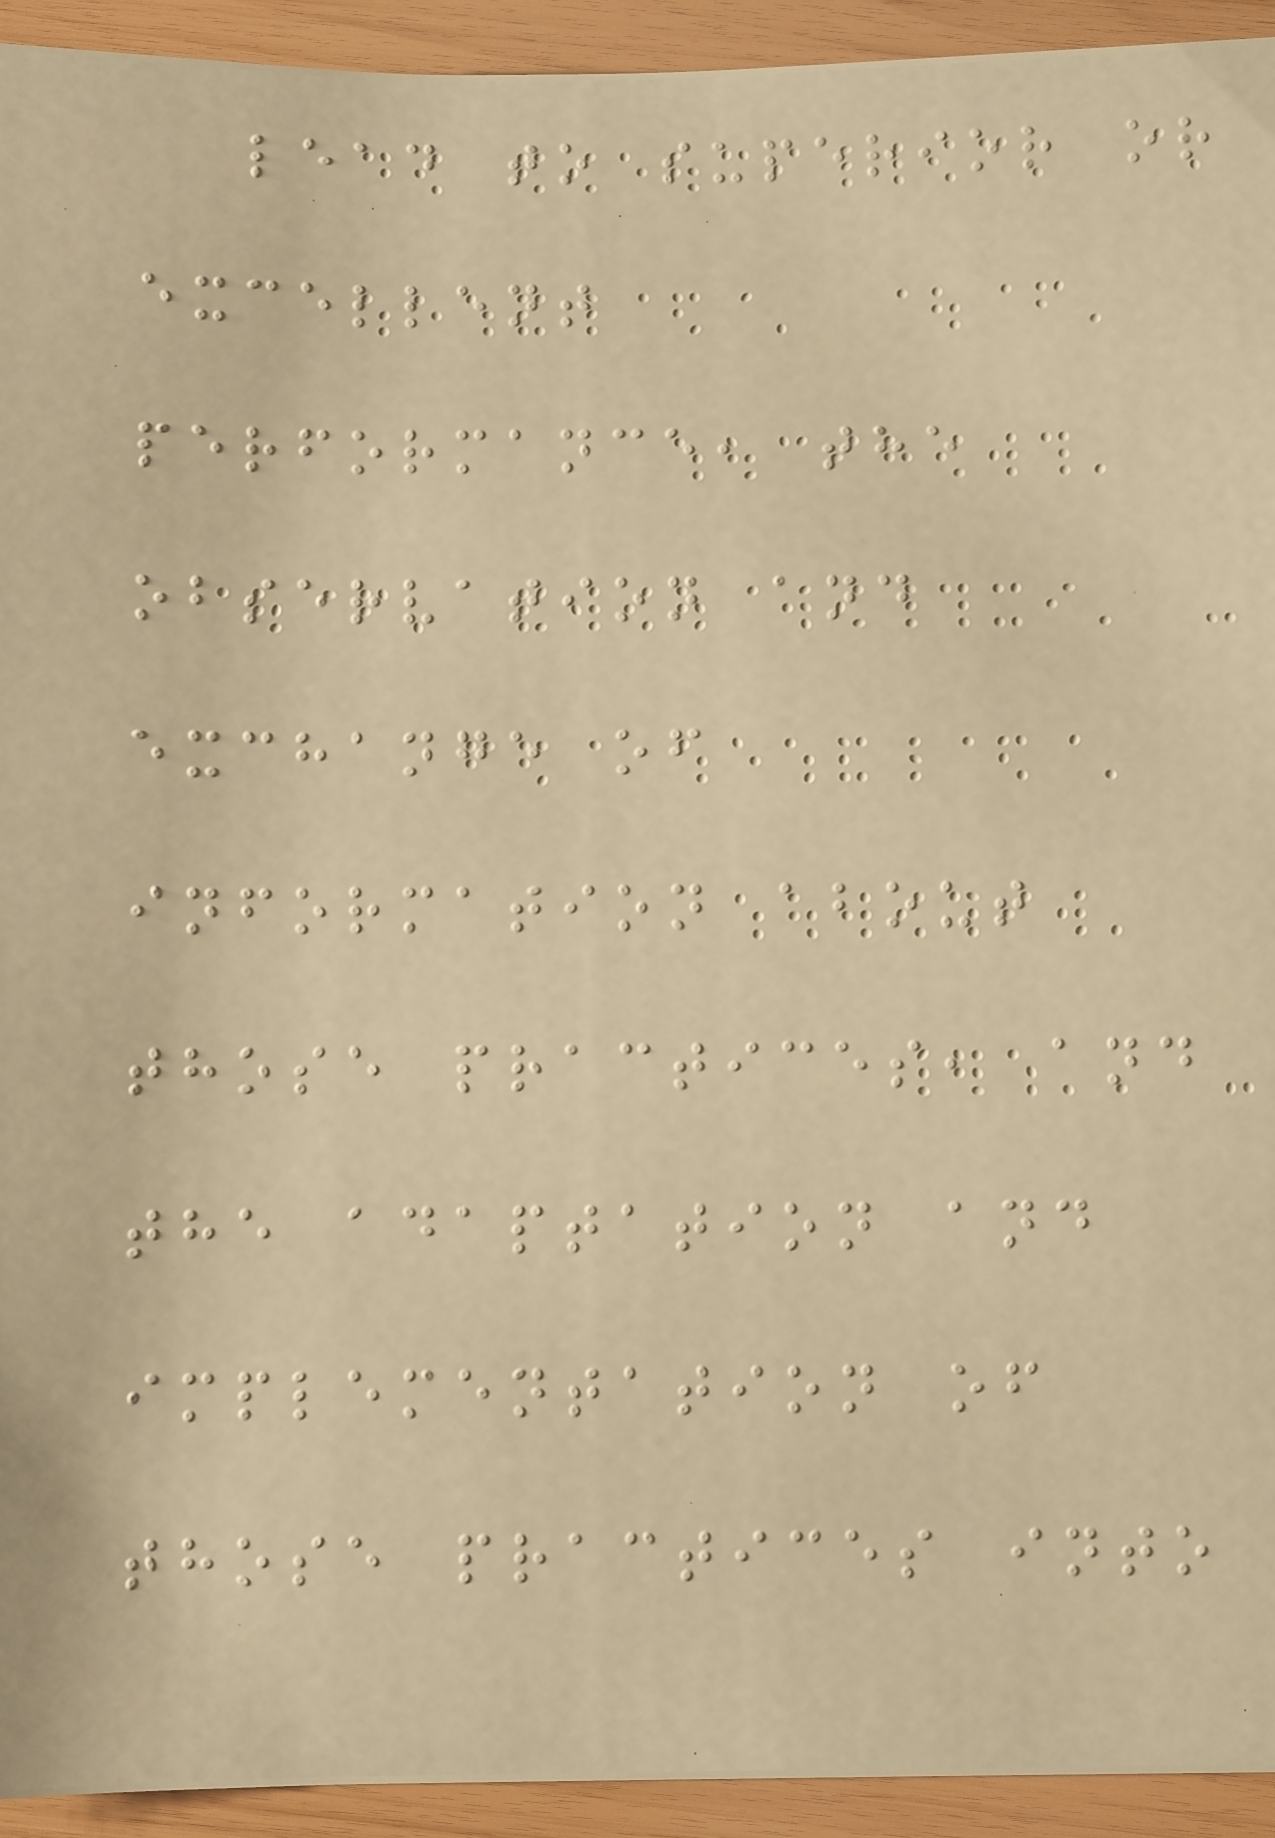lead to superior or
excellent
performance, the
observation and
exchange of
information about
those practices, and
the adaptation and
implementation of
those practices into
